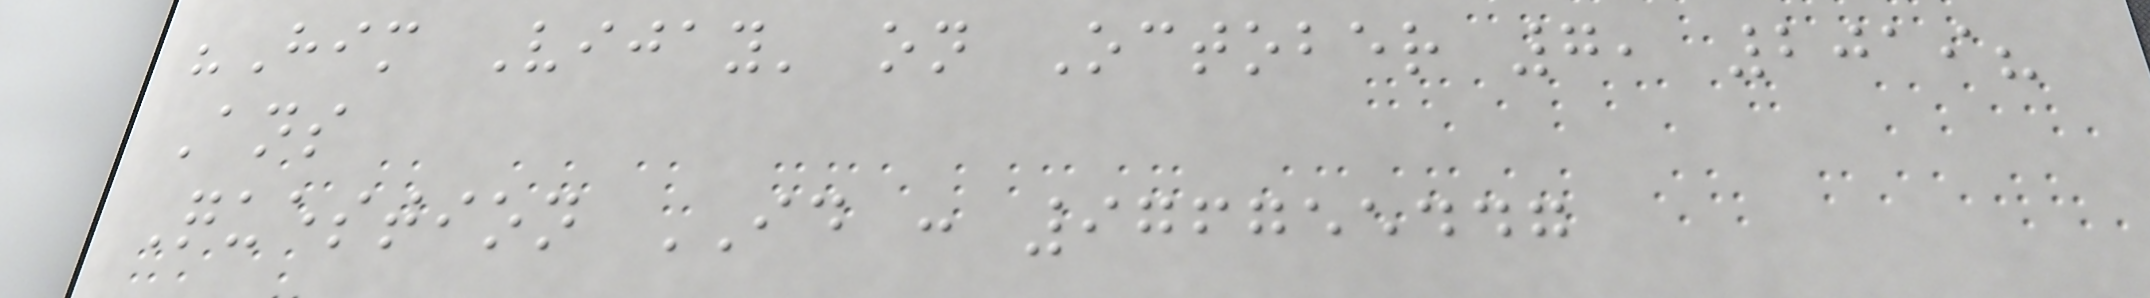"Him Vijay' on October 7, 2019?
Ans
Question ID : 976755447
